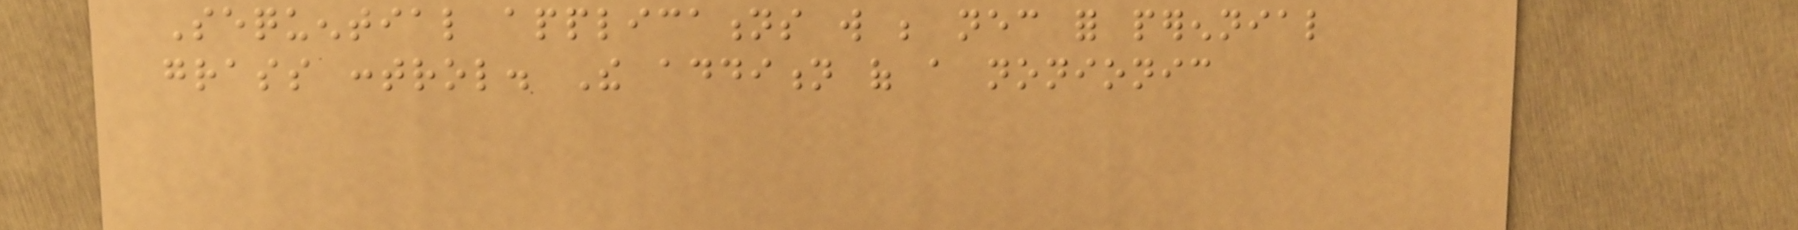Sequential applications will be necessary for perennial
grass control. The addition of a nonionic
